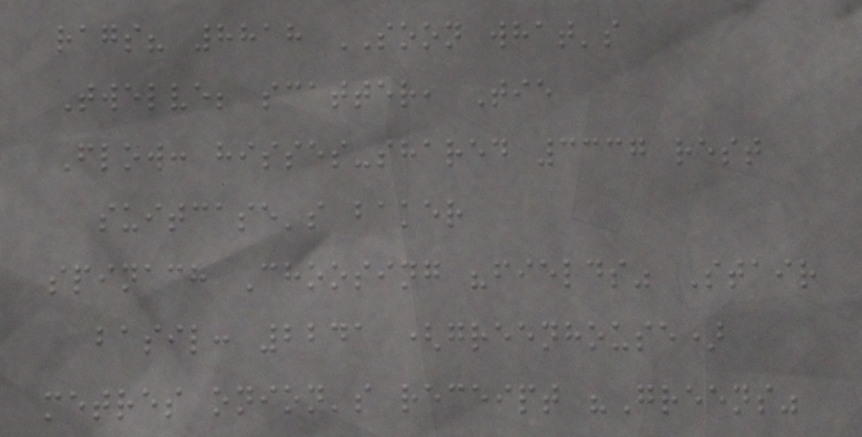rags? 8818 SOON what's
Twelve; scatter, Tie
Flow: hisses-shared 3337 rest
suitcase's baker
spinach Choosing "fields" Stair
basil: 2241 (greenhouse)
metres onion's receipt "Greens"
